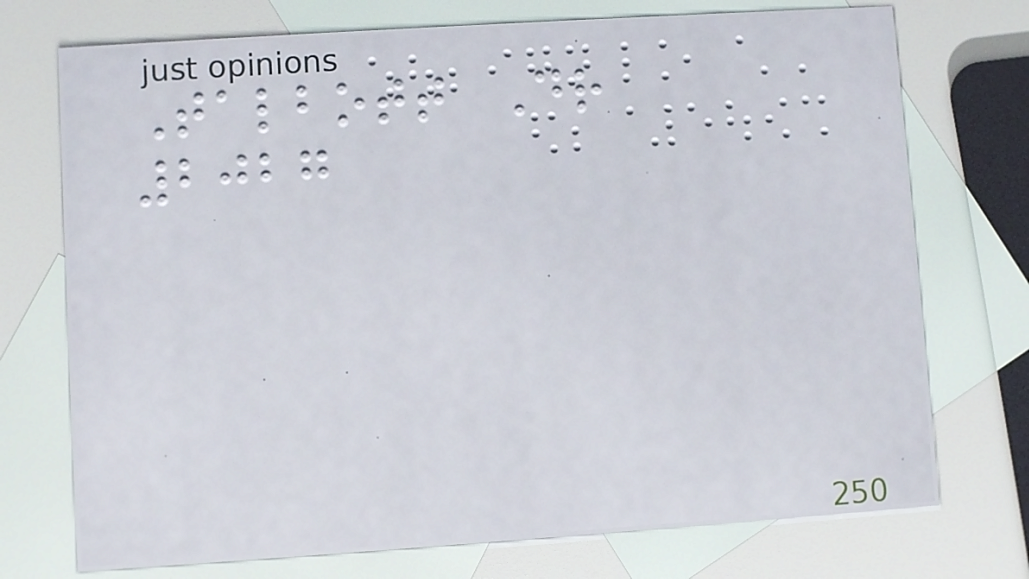Talbott Dr
2027
